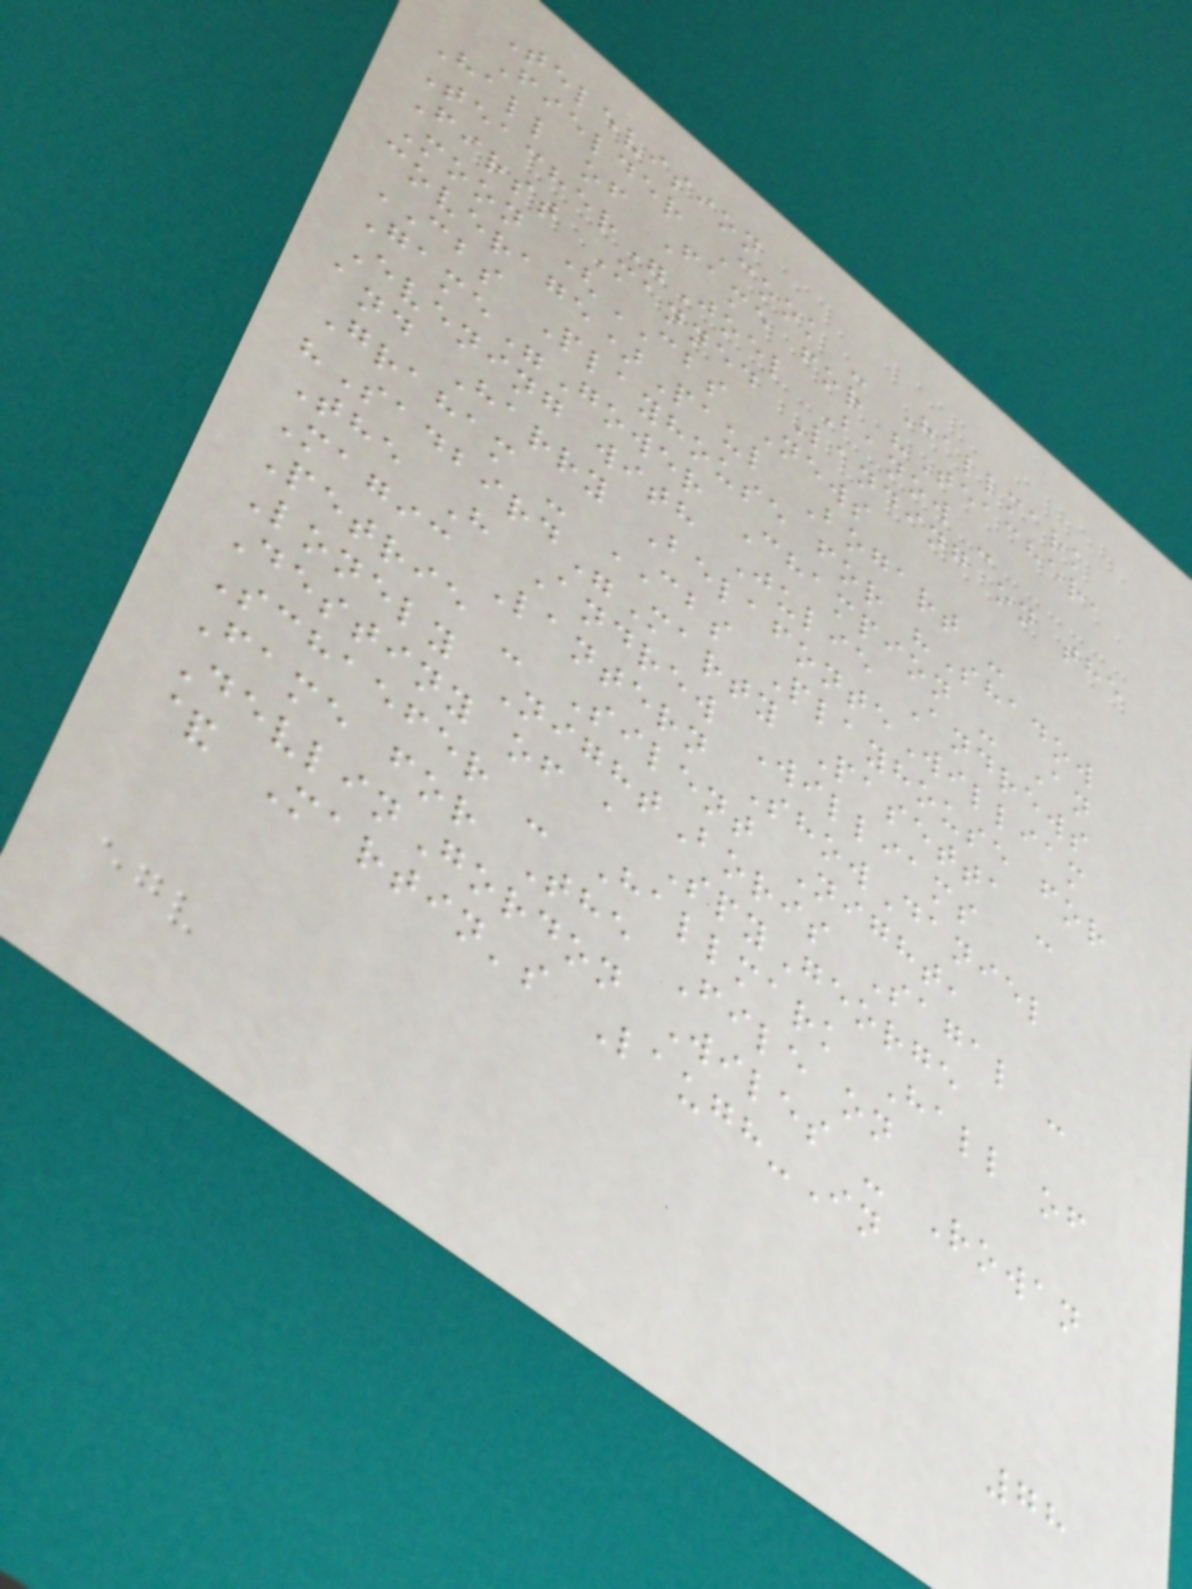Television
Fielder Cook - Hallmark
Hall of Fame for "Teacher,
Teacher"Joel Banow -
First Manned Landing on the
Moon (CBS News
coverage)Paul Bogart -
CBS Playhouse for "Shadow
Game"Gower Champion - An
Evening with Julie Andrews
and Harry BelafonteWilliam
Graham - CBS Playhouse for
"Sadbird"Marty Pasetta -
The H Andrew Williams
Magic Lantern ShowDaniel
Petrie - Silent Night,
Lonely NightBoris Sagal -
Destiny of a SpyGeorge
Schaefer - Hallmark Hall of
Fame for The File on
DevlinGordon Wiles - Rowan
& Martin's Laugh-In
78
